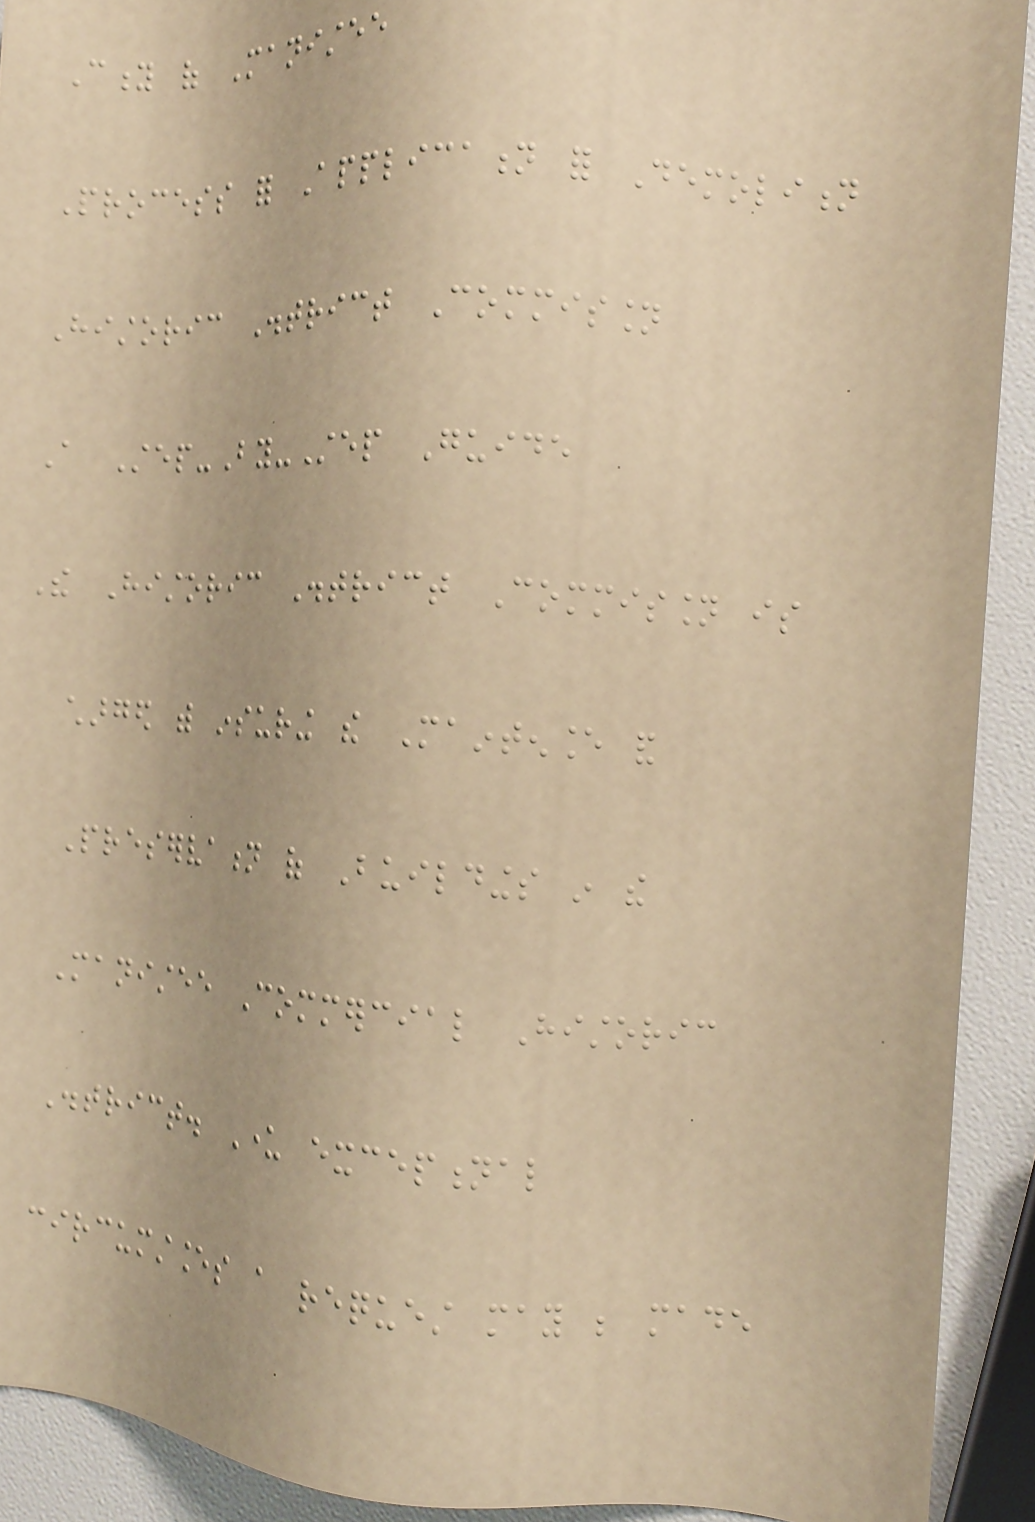City of Manistee
Process for Application for Demolition
Historic District Commission
A Step-By-Step Guide
The Historic District Commission is
charged with insuring the Maintenance and
Preservation of Buildings in the
Manistee Commercial Historic
District. Under exceptional
circumstances a request may be made
